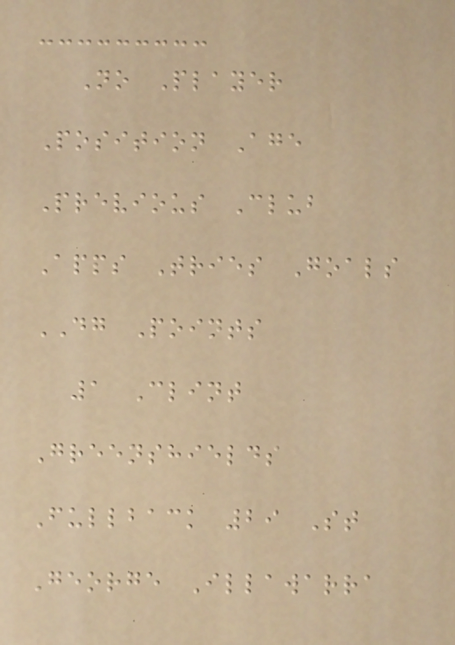No Player
Position Age
Previous Club
Apps Tries Goals
DG Points
1 Clint
Greenshields
Fullback 29 St
George Illawarra
